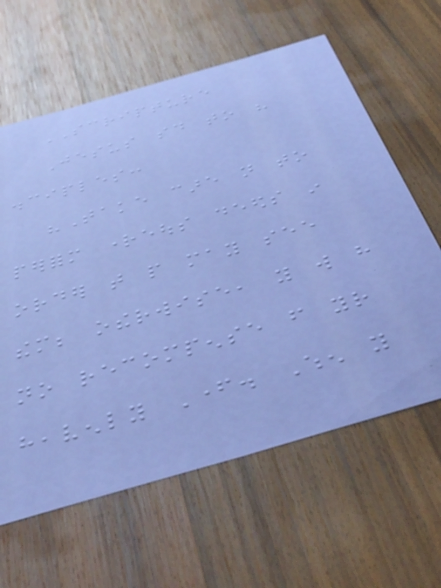SCRIPTURE
Jesus said to his
disciples:
"Take care not to
perform righteous deeds in
order that people may see
them; otherwise, you will have
no recompense from your
heavenly Father. When you
